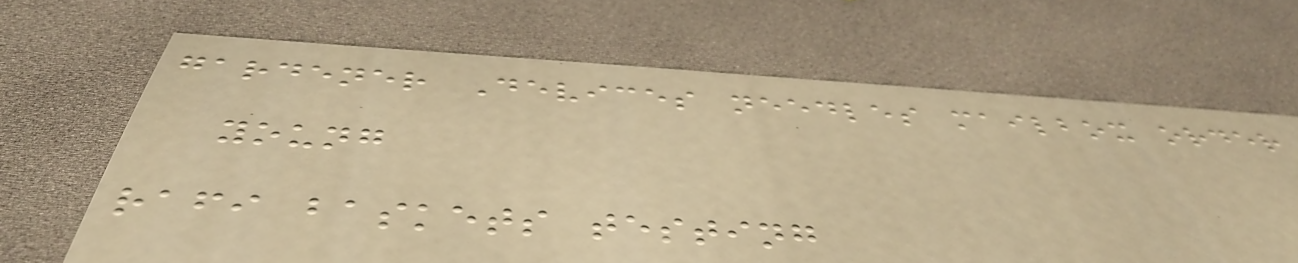gardener Devices needles mailbox order
young
rafi baskets testing
